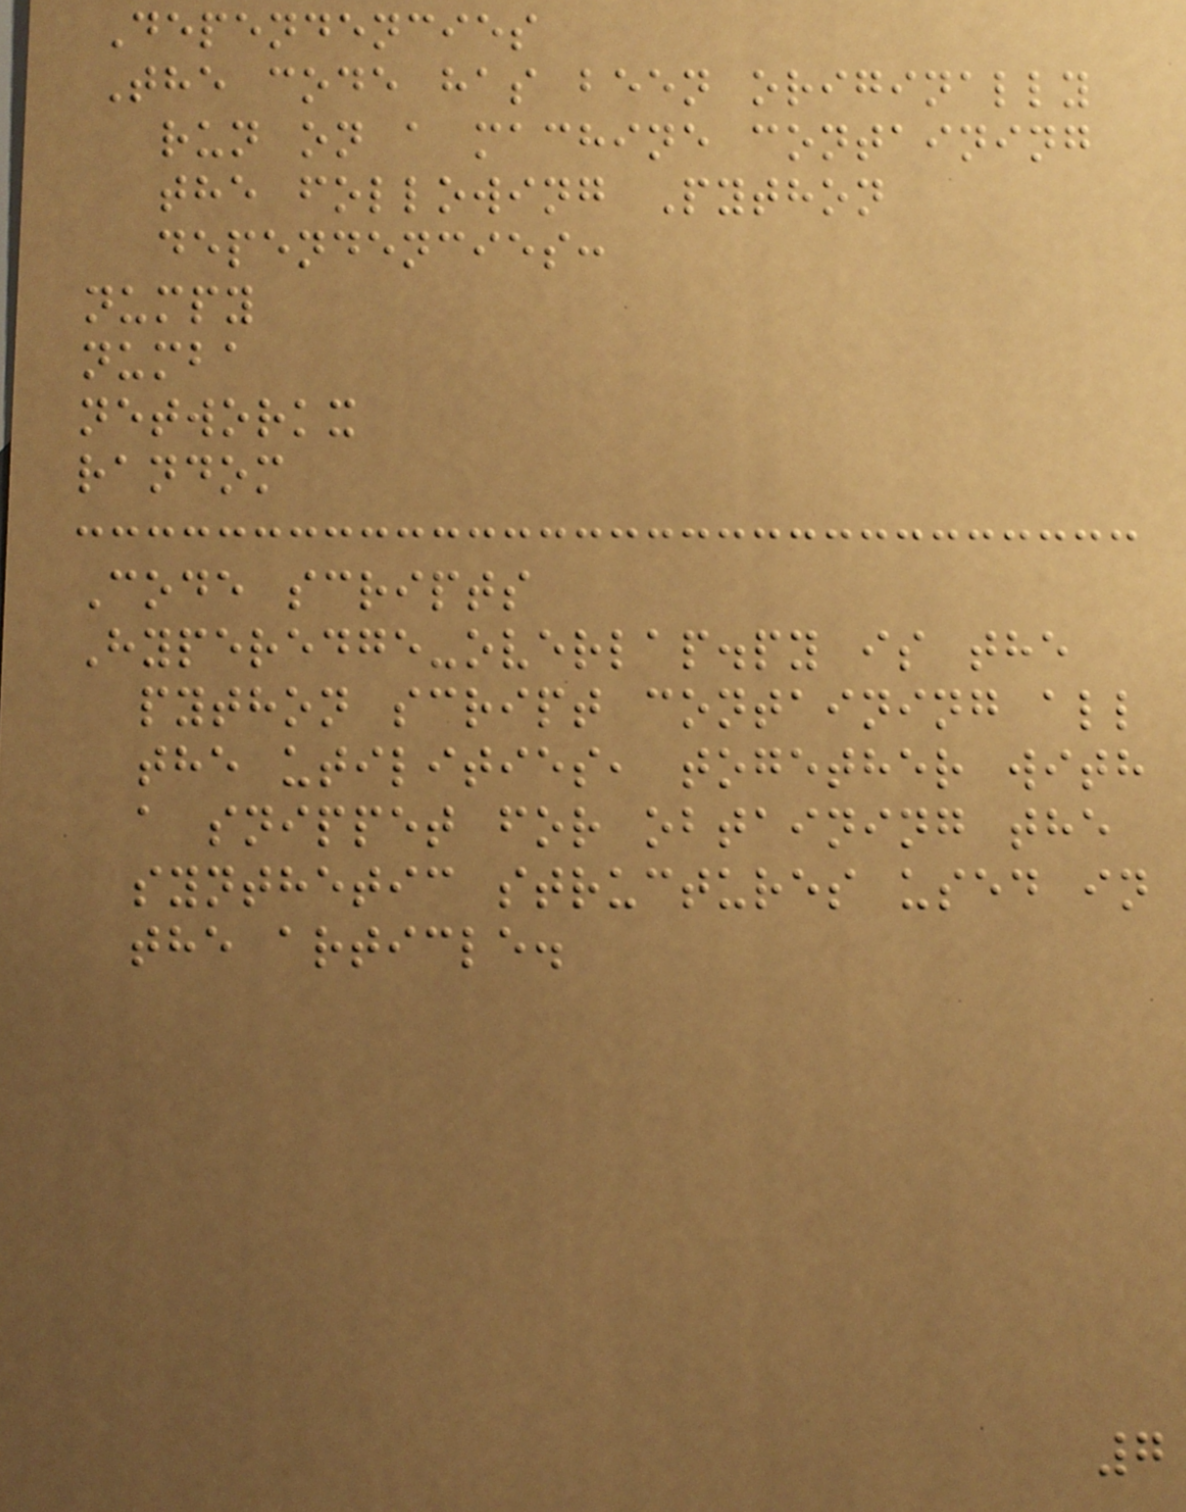Dependencies
The code has been originally
run on a machine containing
the following Python
dependencies:
numpy
numba
networkx
random
Code scripts
Hyperedge-overlap.py is the
python script containing all
the utilities, together with
a snippet for obtaining the
synthetic structures used in
the article.
7
